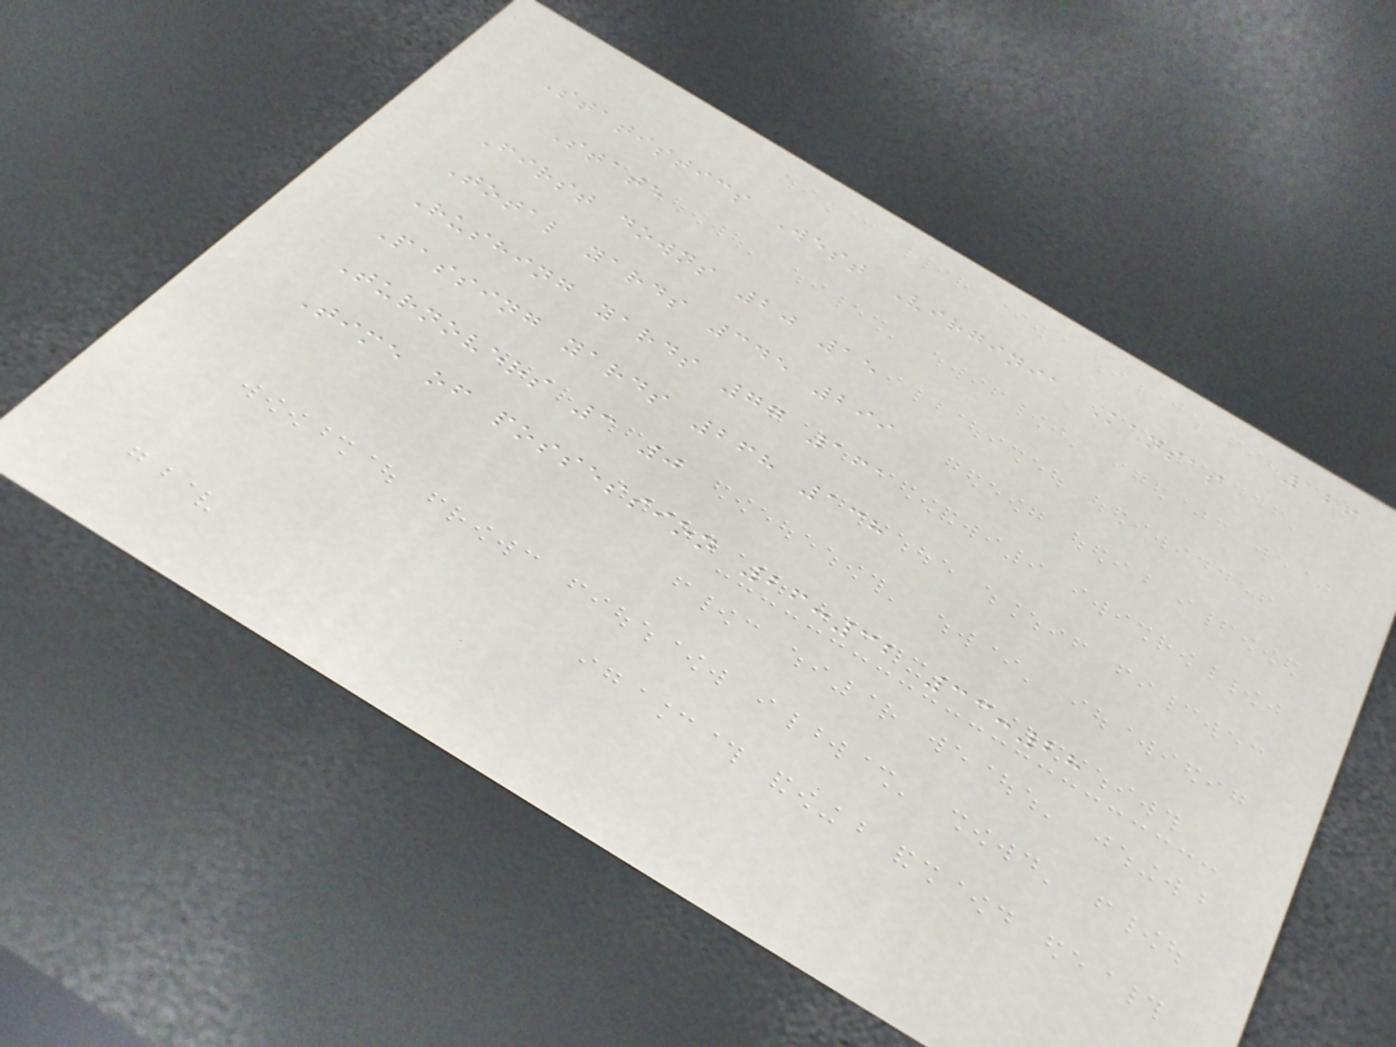126
Statistics West Virginia Kansas
State
First downs 20 15
Total yards 345 299
Rushing yards 77 161
Passing yards 268 138
Turnovers 3 0
Time of possession 26:32 33:28
